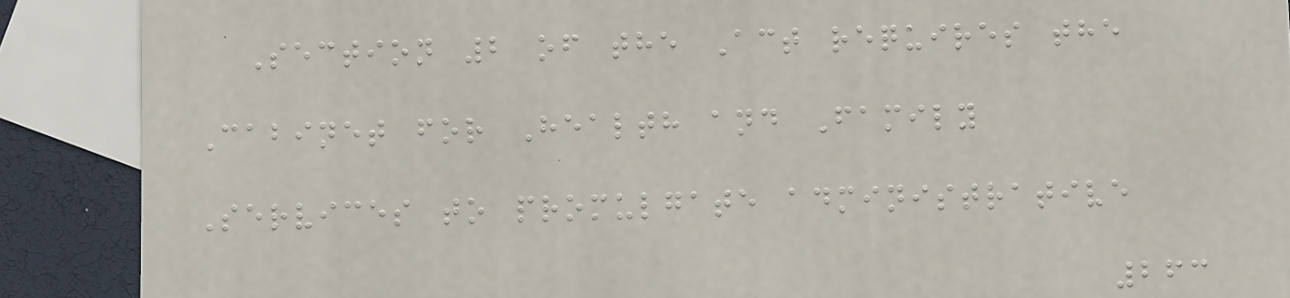Section 2 of the Act requires the
Cabinet for Health and Family
Services to promulgate administrative
263
